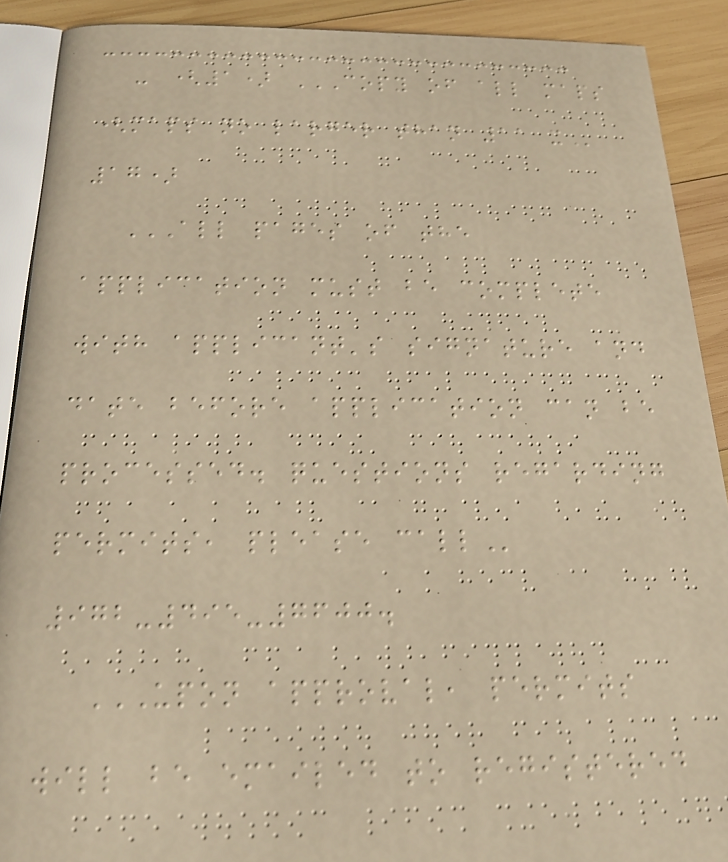- (1) COPY OF ALL MAPS
(MAPS NO LARGER THAN 11 X
17)
ALL PAGES OF THE
APPLICATION MUST BE COMPLETE
WITH APPLICANT'S SIGNATURE AND
DATE BEFORE APPLICATION CAN BE
PROCESSED. QUESTIONS REGARDING
PERMITS, PLEASE CALL
972-495-7600.
UPON APPROVAL, PERMITS
WILL BE EMAILED TO REGISTERED
